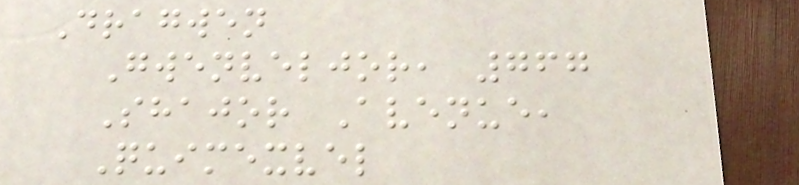Dragwen
Gwenveljor, 767
Shajor Avenue,
Quimexvel
